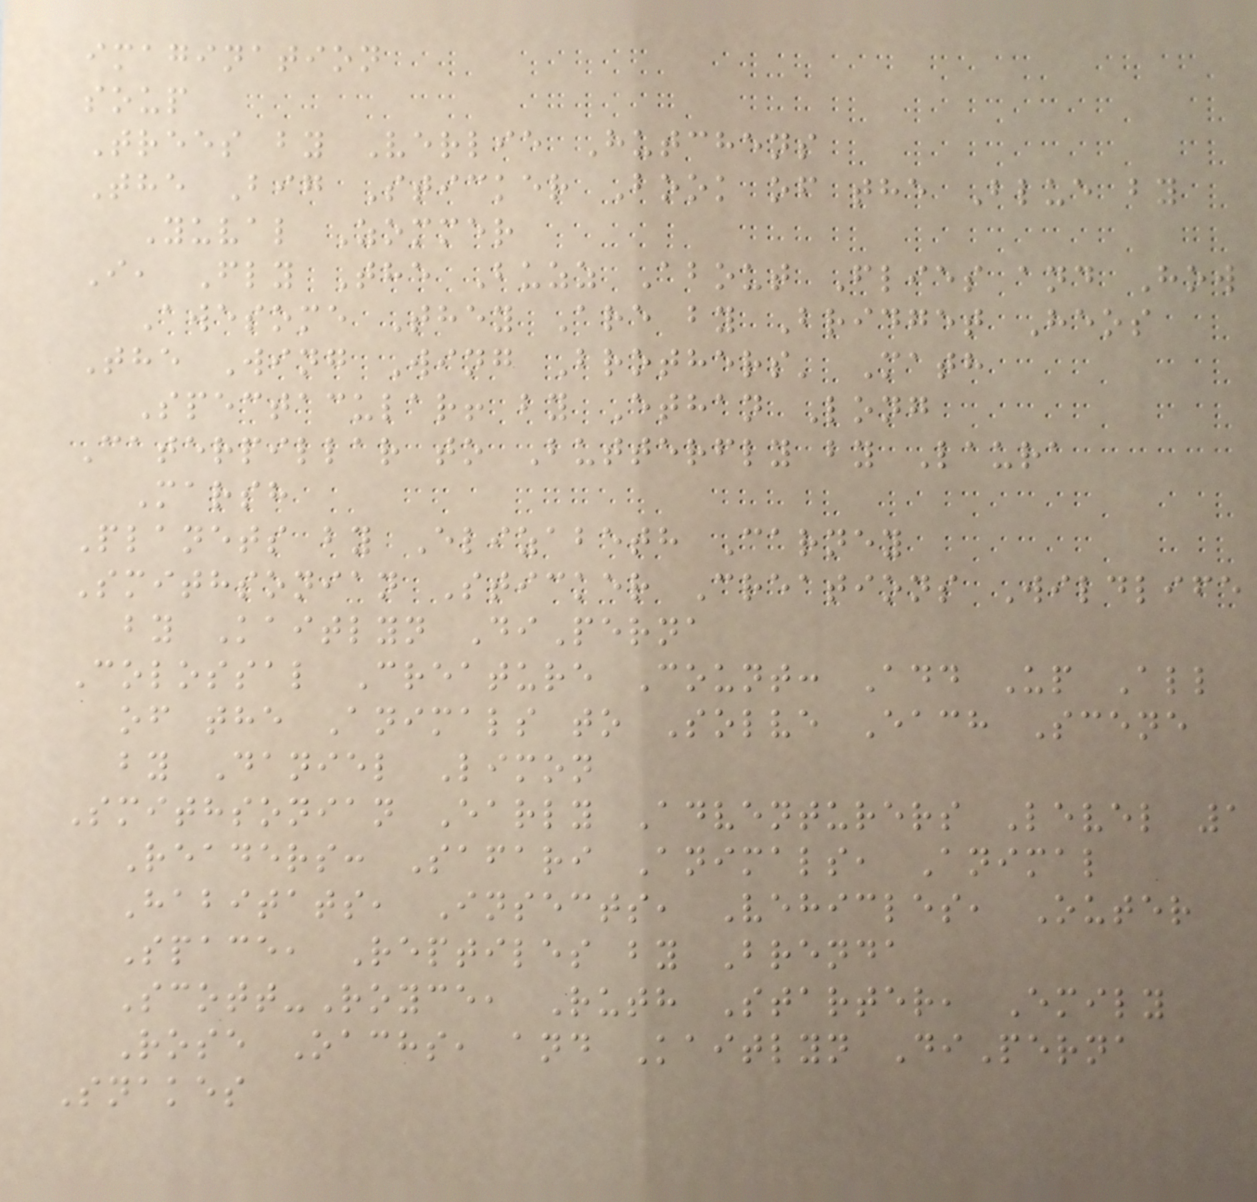imagination
soup
Trees by Verlie Hutchens
The Big Sticker Book of the Blue by
Yuval Zommer
I, Fly The Buzz About Flies and How
Awesome They Are by Bridget Heos
The Wing Wing Brothers' Math
Spectacular! by Ethan Long
Caterpillar to Butterfly by Laura
Marsh
Planets by Elizabeth Carney
Smithsonian Sticker Creations Wildlife
by Kaitlyn DiPerna
Colossal Creature Count: Add Up All
of the Animals to Solve Each Scene
by Daniel Limon
Smithsonian Early Adventurers Level 1
Readers: Safari Animals, Animal
Habitats, Insects, Vehicles, Outer
Space, Reptiles by Brenda
Scott-Royce, Ruth Starter, Emily
Rose Oachs, and Kaitlyn DiPerna
Snakes
